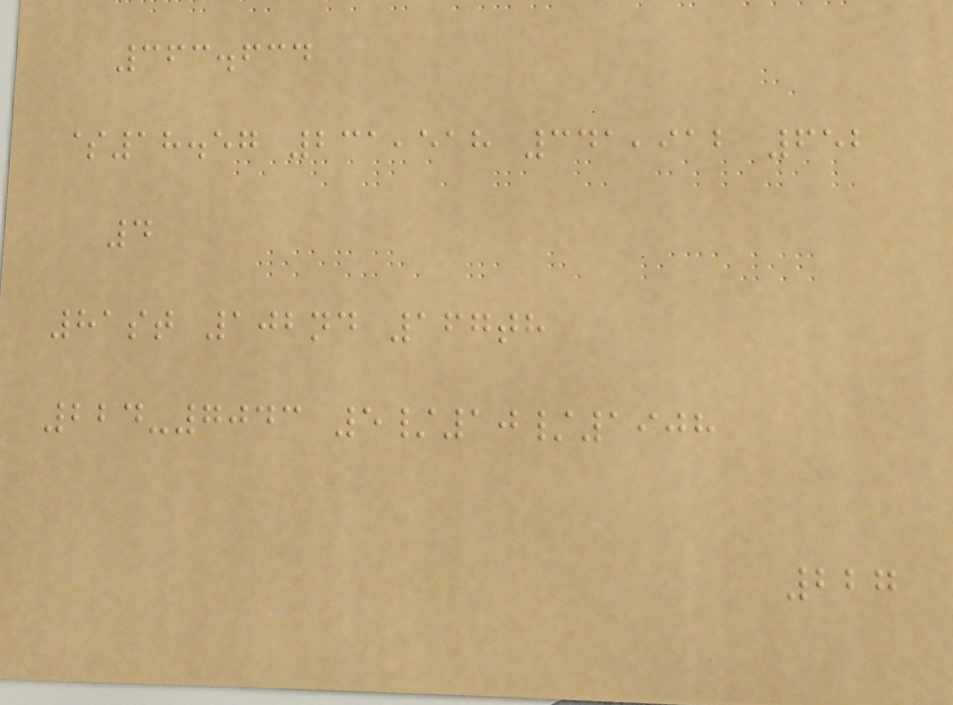363.634
$18.57 231,518 341,912 652
4
81st 102nd 167th
224-7043 5/10/1908
227
